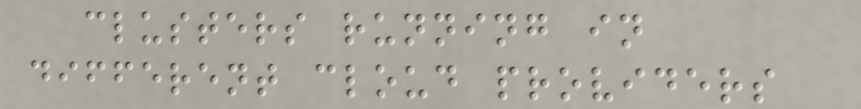clusters running in
different cloud providers
